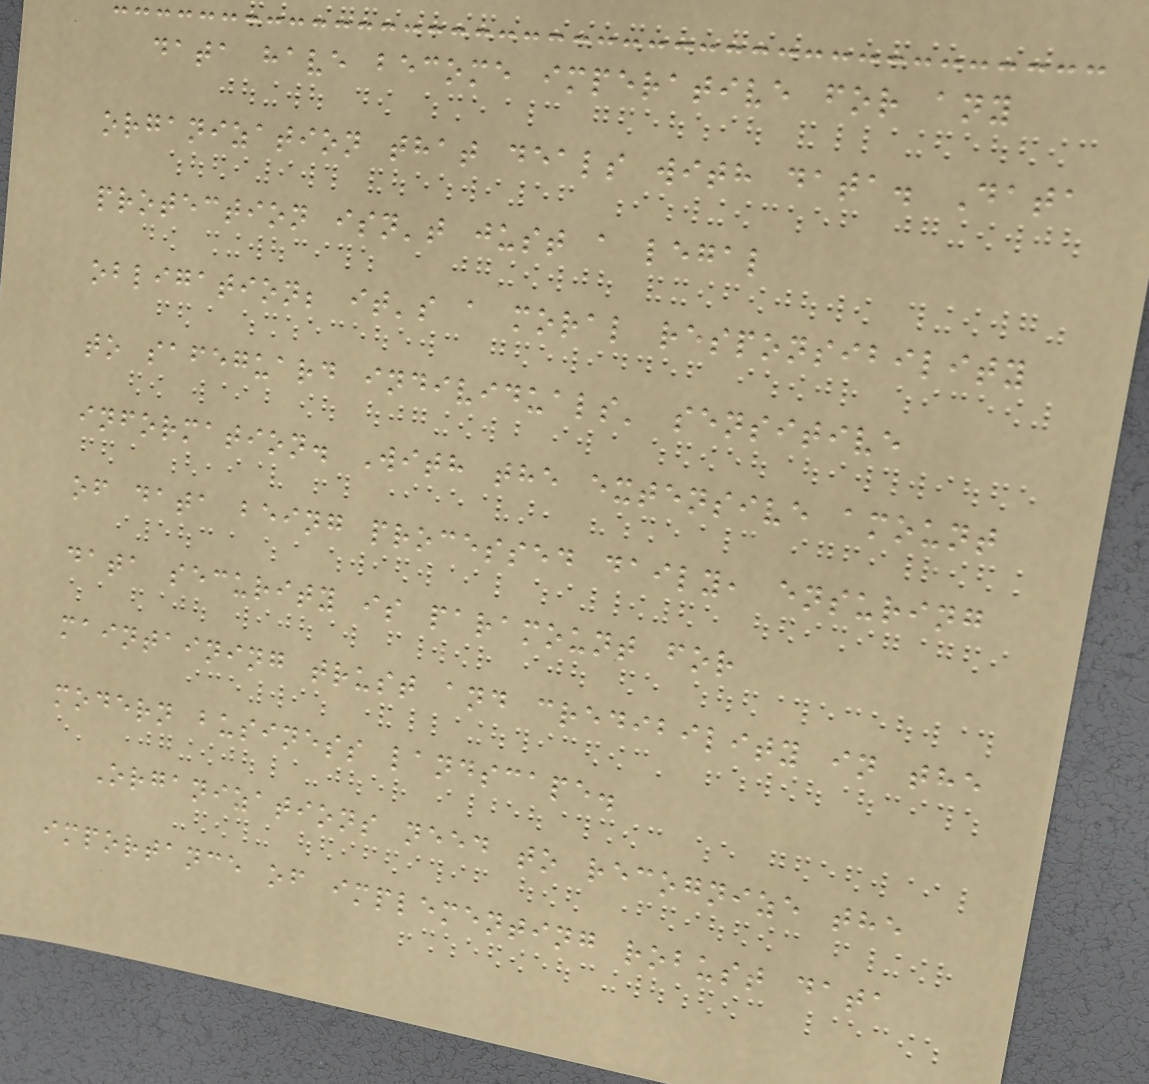data have become imperative for any
organization that deals with data. Data
protection isn't just a legal
obligation; it's a moral responsibility
to safeguard individuals' sensitive
information. With the extensive amount
of data being processed daily, ensuring
data security is paramount for
maintaining trust and credibility in the
modern business landscape.
Organizations need to recognize the
importance of implementing robust data
